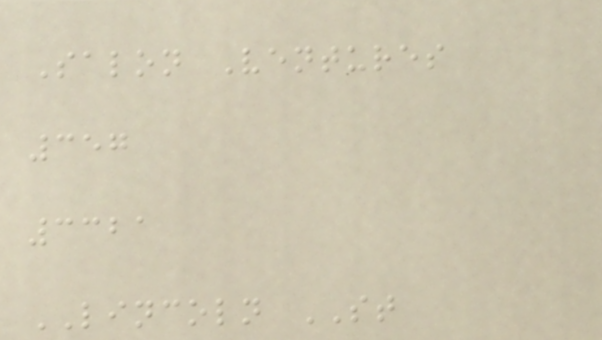Salon Ventures
357
3321
LINCOLN ST
